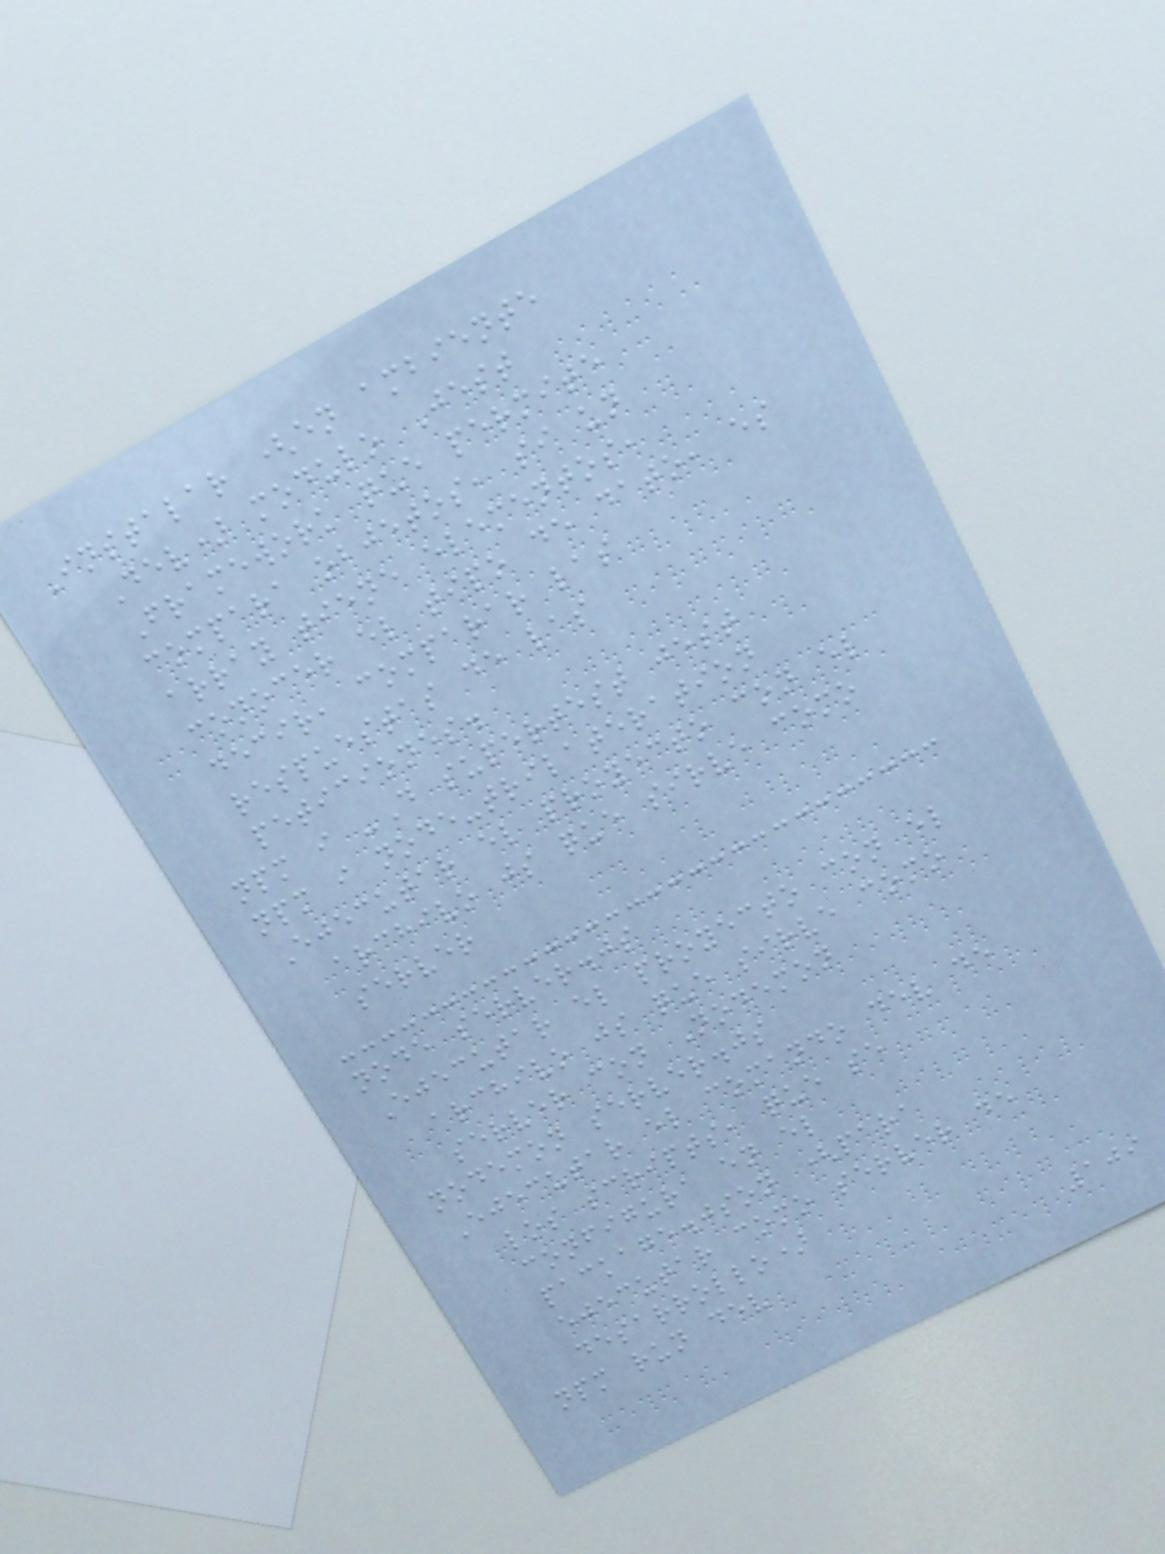Instalar (en ambiente
Dev) modulo Jest
Framework que permite
compara objetos, si un
array tiene elementos,
conocer el tipo de dato, es
decir, comparar las
respuestas de las
peticiones.
npm i -D supertest jest
npm i node-trilateration
Ejecutar el proyecto con el
archivo js que sirve como
server
node server.js
Ejecutar el proyecto con el
archivo js que sirve como
server con Nodemon
nodemon server.js
Ejecutar el comando dev de
los scripts, que se
configura en el
package.json (para
ejecutar como server de
desarrollo)
npm run dev
109
